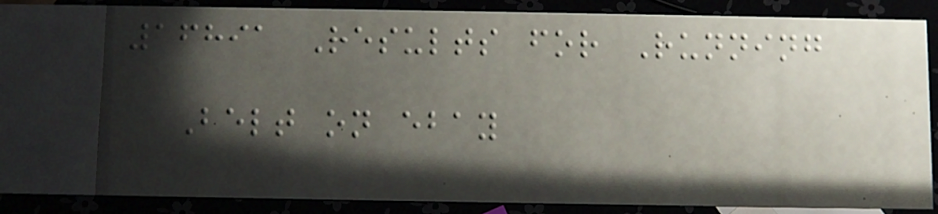16891 Results for Running
Belt on ebay
